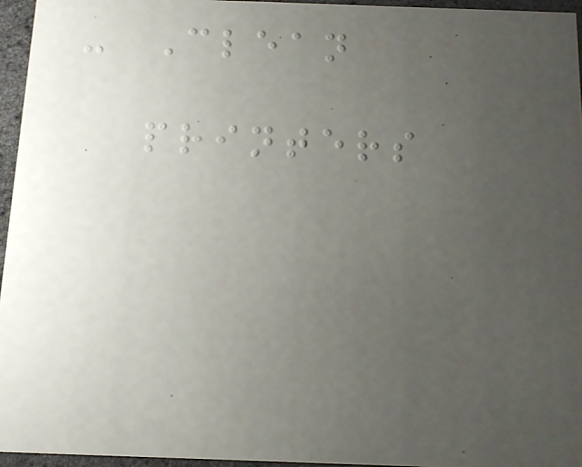- Clean
printers
